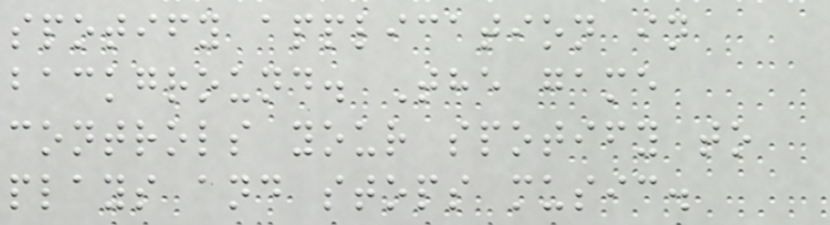spotify application in
background. The game
controls your spotify to
plays and stops music.
